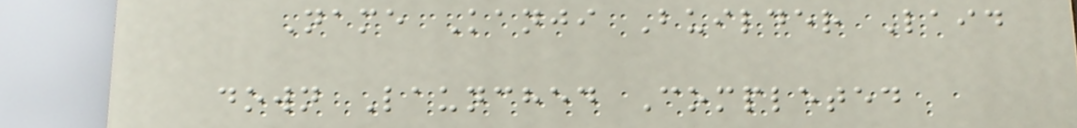Name Kanji Builder Laid
down Launched Completed
